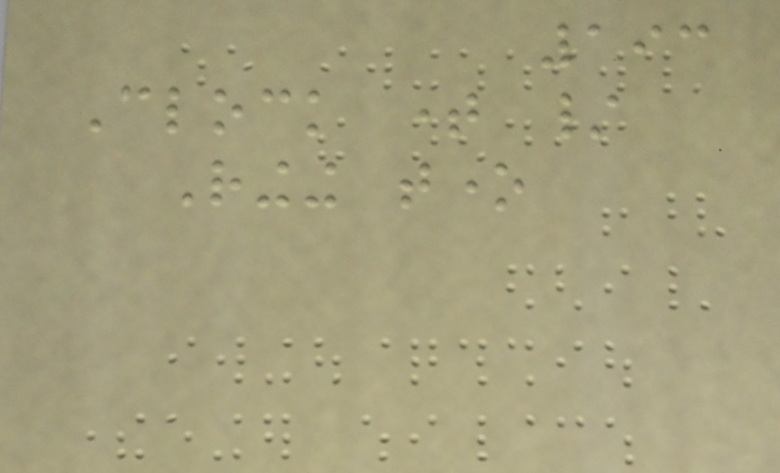193
Clock time /
Ringing tone
